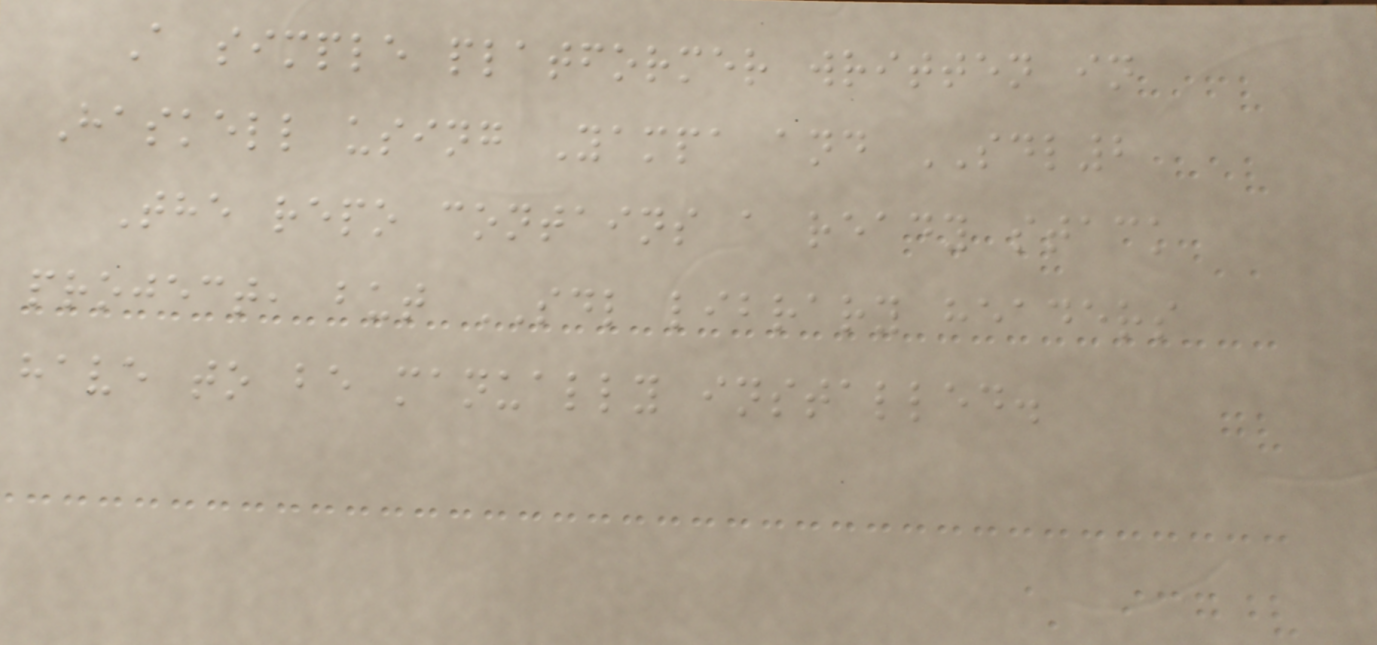A simple platformer written in
Haskell using Yampa and SDL2
The repo contains a ready stack
project, but SDL library headers
have to be manually installed.
